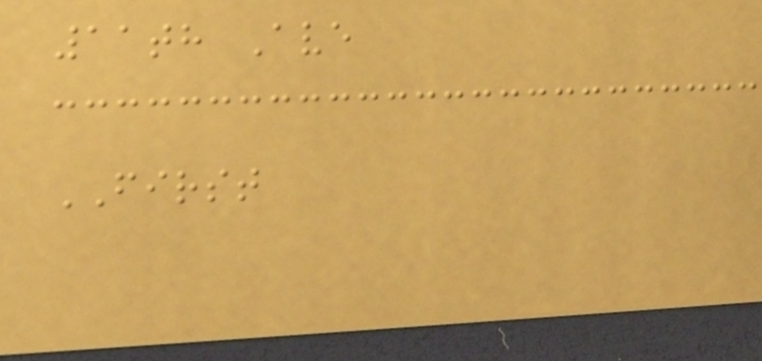11th Ave
FIRST
